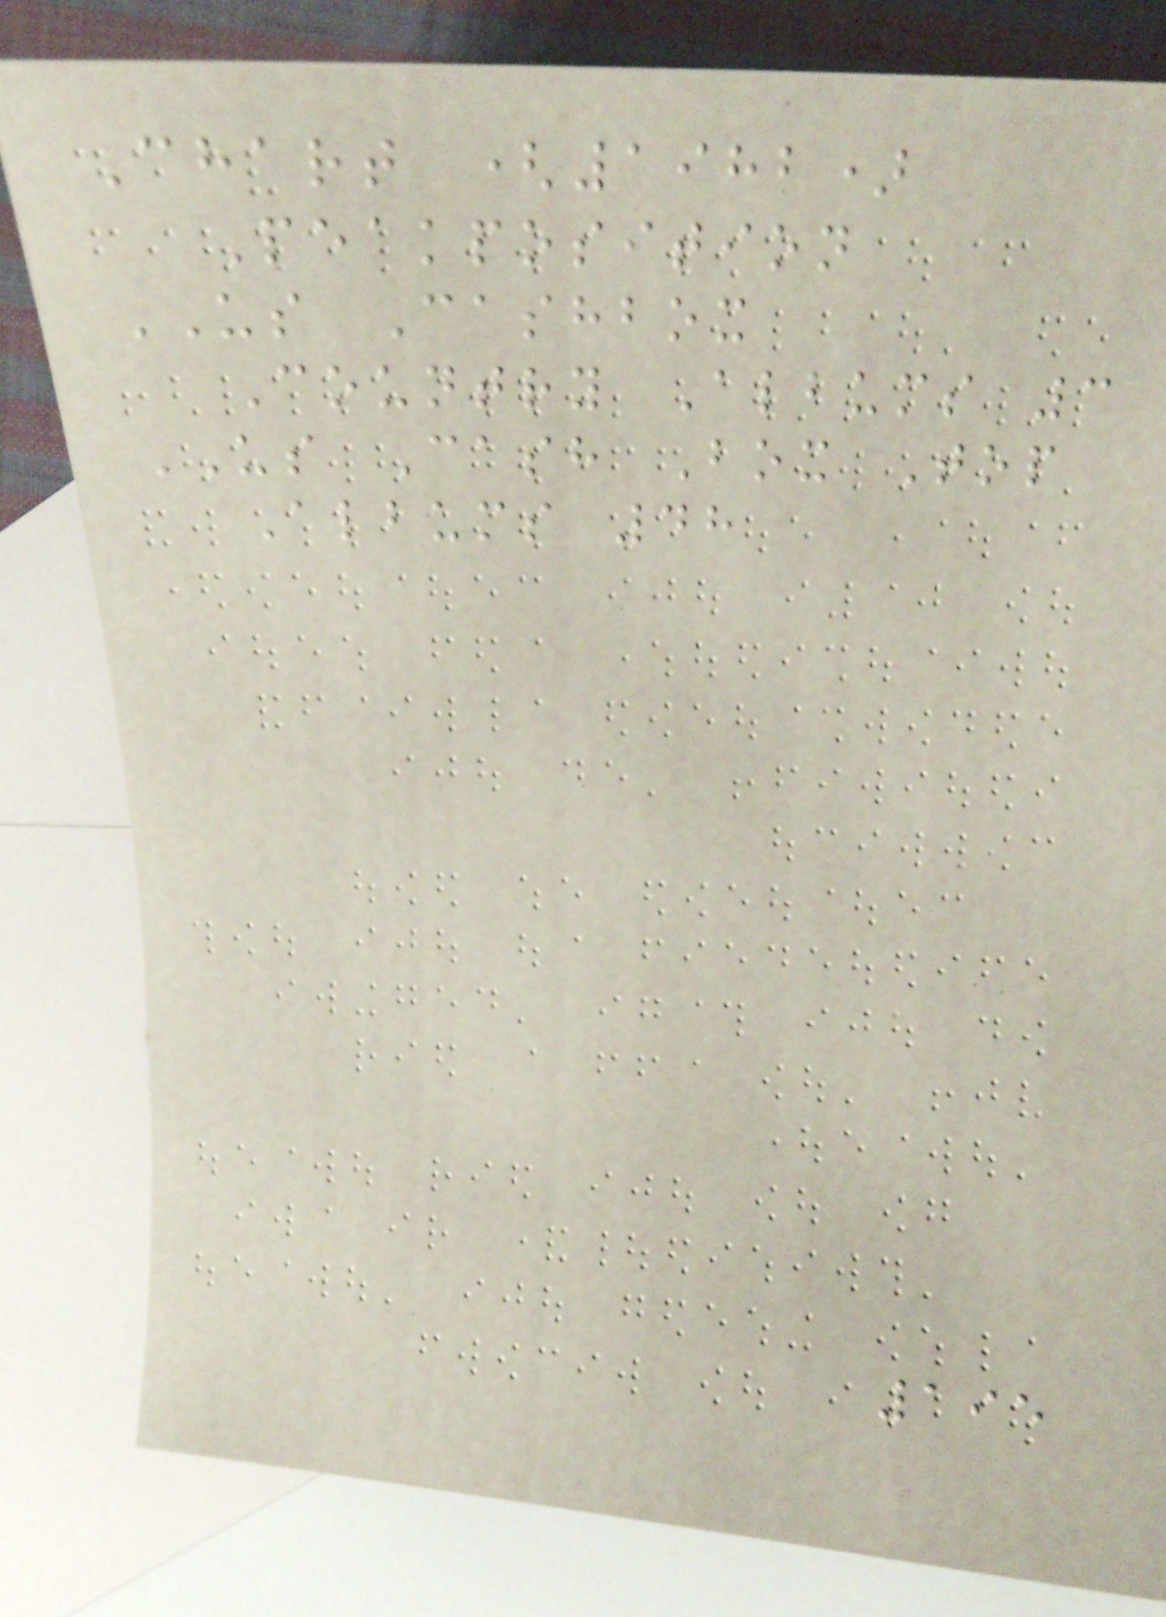Chart (1982)
Peakposition
US Cashbox
Country Albums 3
US Cash Box Top
Albums 48
195
